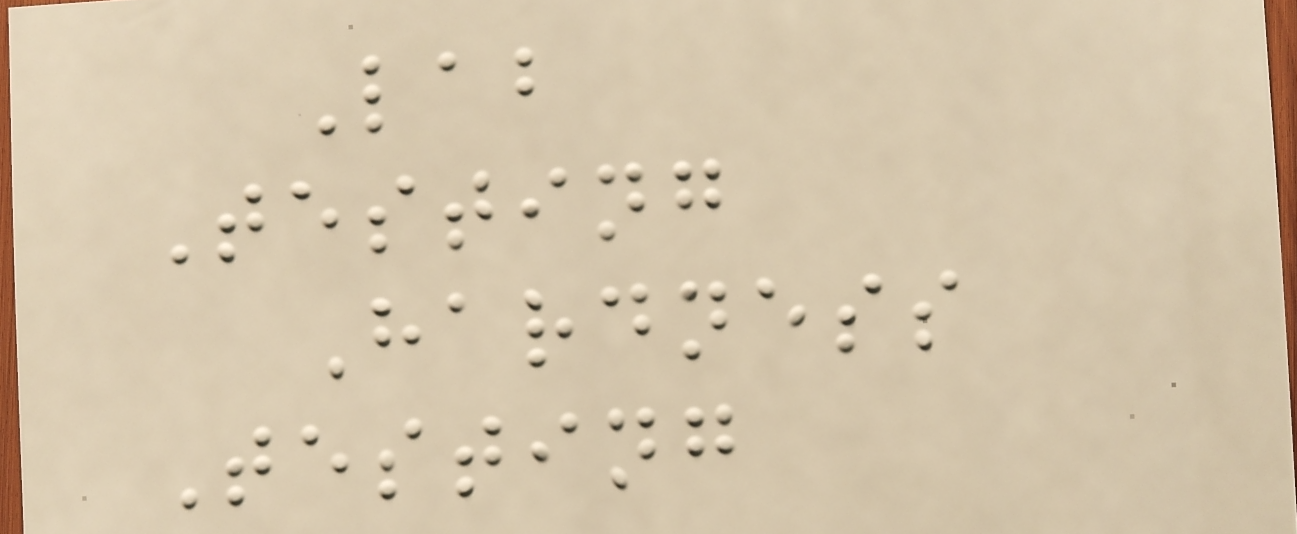Lab
Testing
Hardness
Testing
